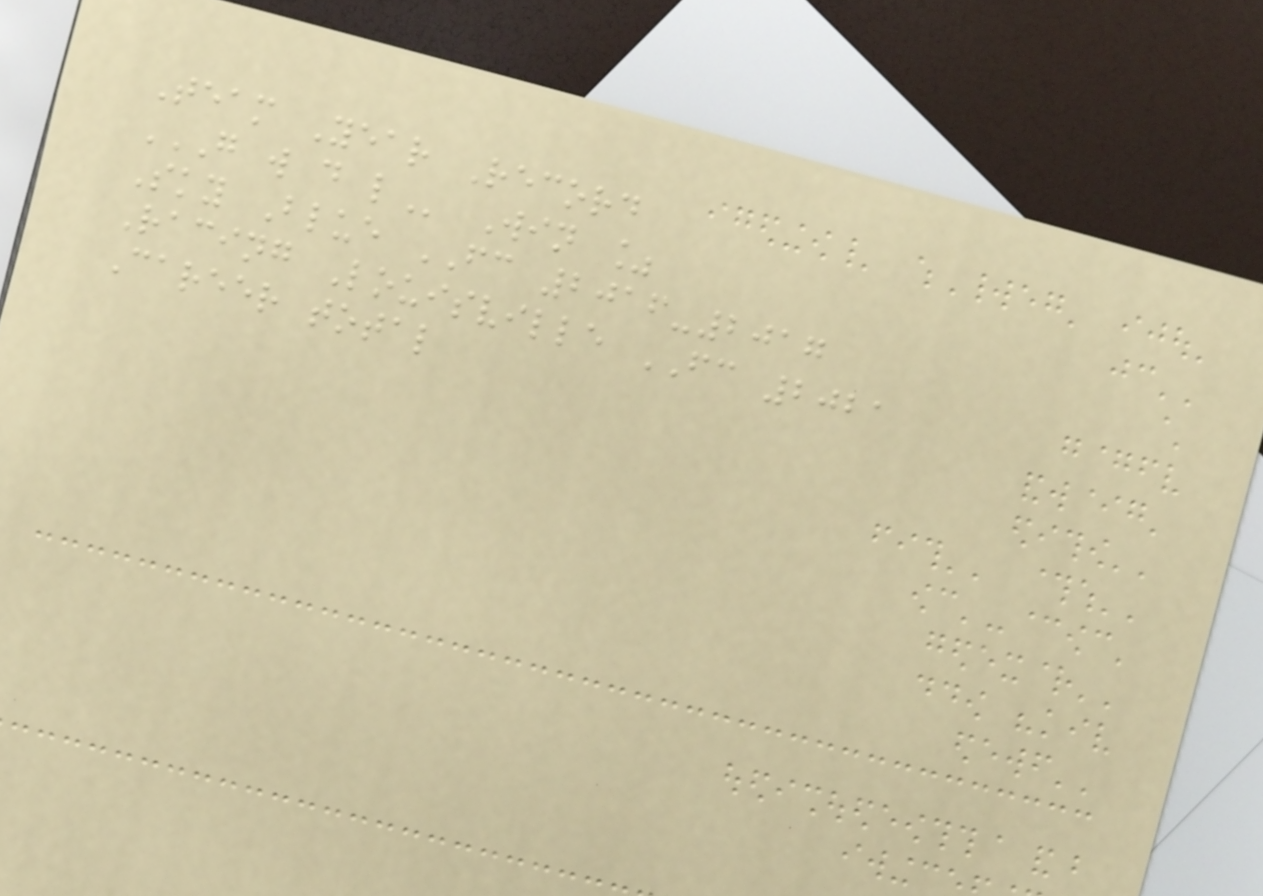Team Year Record
G W D L Win %
Sky Blue FC 2016-2017
Racing Louisville FC 2021
Career total
